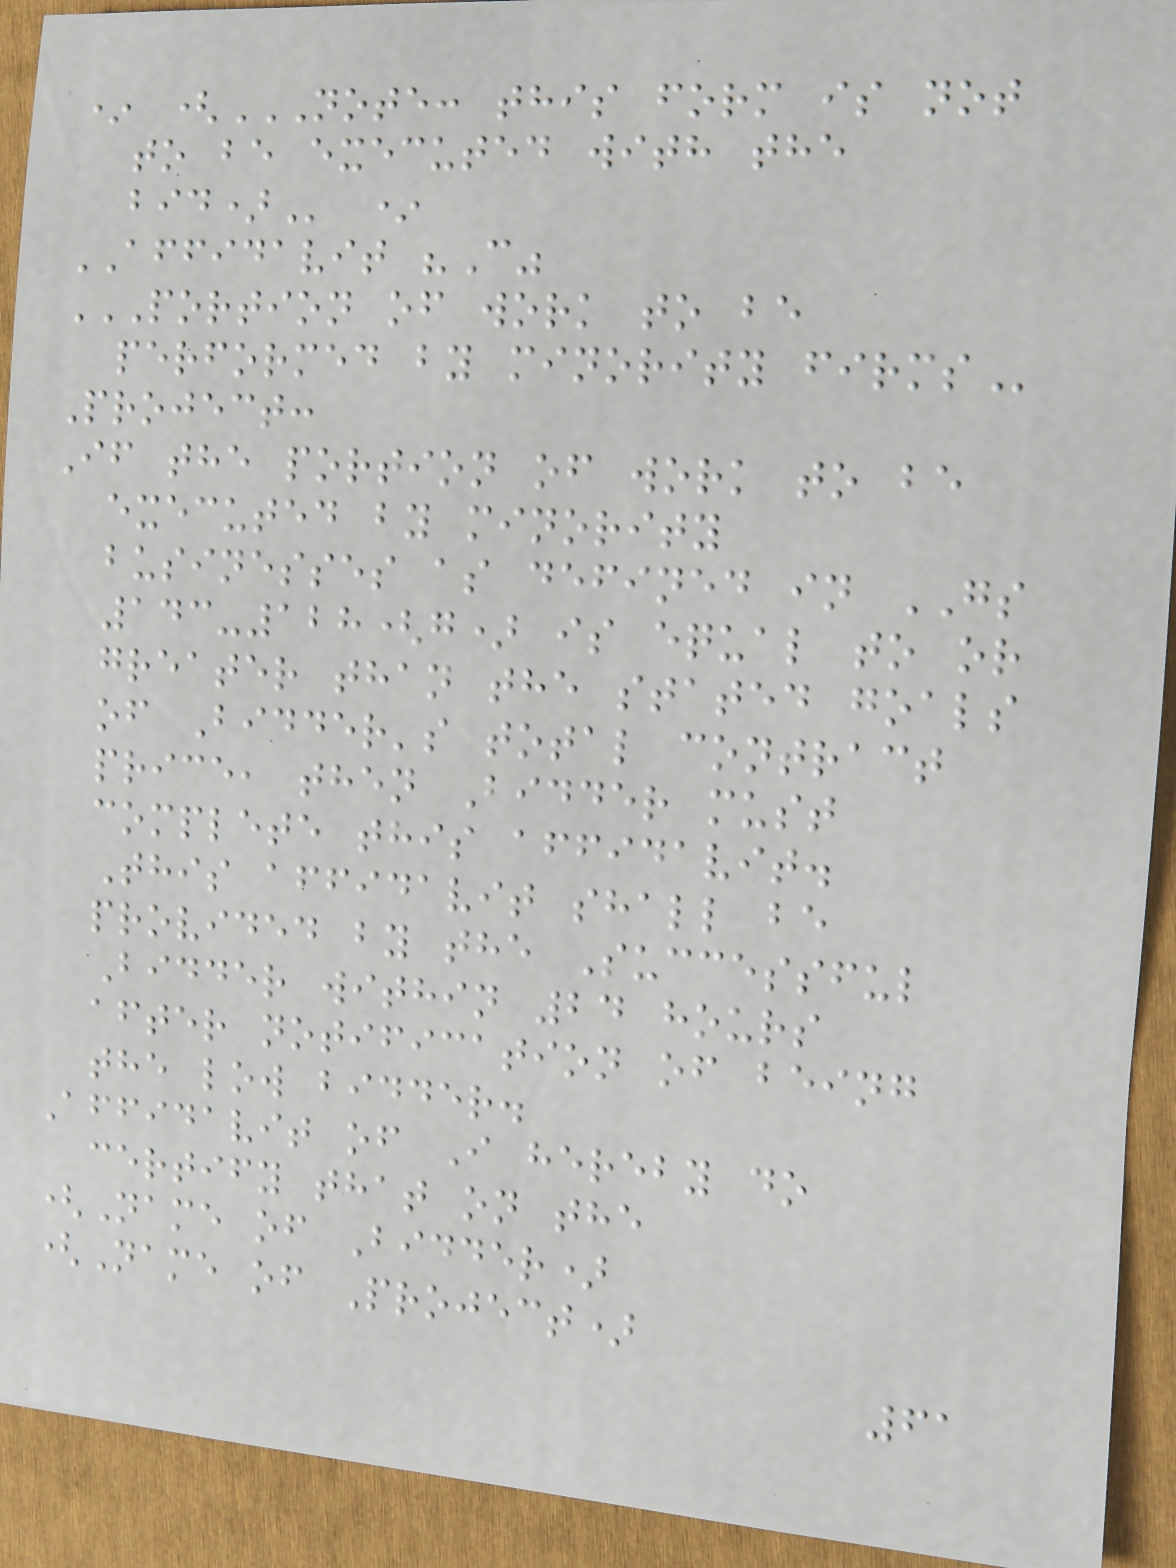* (NOTE: THIS FORM IS NOT
TO BE EXECUTED WITH THE
BID) *
AFFIDAVIT "C"
PORTION OF WORK TO BE
PERFORMED BY MINORITY FIRMS
Project:
If the portion of work to be
executed by minority
businesses as defined in GS
143-128(g) is equal to or
greater than the stated goals
of Bidder's total contract
price, then Bidder must
complete this affidavit.
This affidavit shall be
provided by the Successful
Bidder within 24 hours
after notification of being
the low bidder.
Affidavit of I hereby do
certify that on the
(Name of Bidder)
(Name of Project)
61
